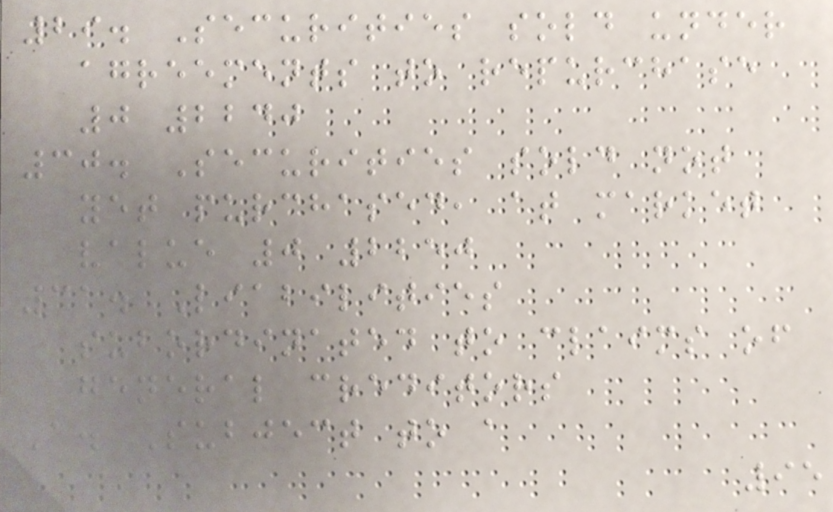29. Securities sold under
agreements to repurchase
0 2240
30. Securities sold not
yet purchased, at market
value 0 2250
31. Liabilities
subordinated to claims of
general creditors
A. Subject to a
95
